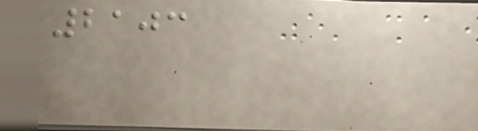2103
